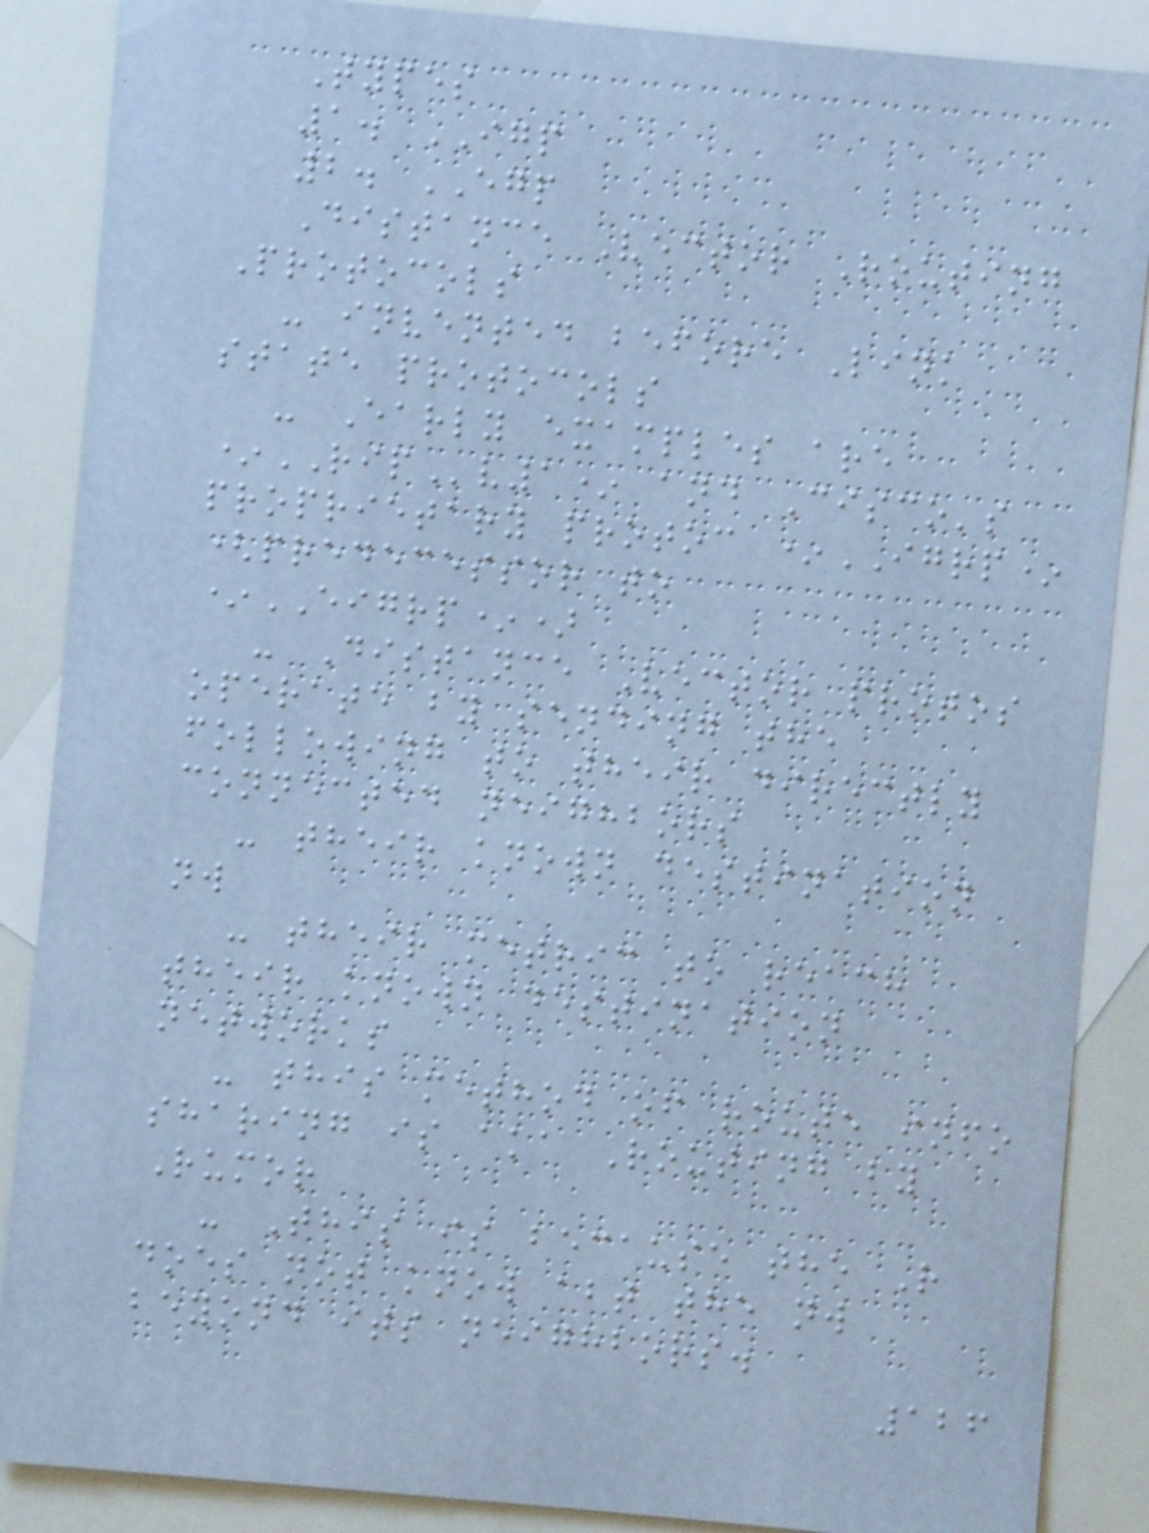Types
1. IGP
2. EGP
Distance Vector Routing
Protocols
- invented before Link
state protocols
- Early examples are
*RIPv1* and Cisco's
proprietary protoc *IGRP*
(predecessor to
*EIGRP*)
- Distance Vector protos
operate by sending the
following to their directly
connected neighbors
- their known destination
nw
- their metric to reach
their known destination
networks
- this method of route info
sharing is aka Routing by
Rumor
- This is because the R
does not know abt the nw
beyond its neighbors.
126
